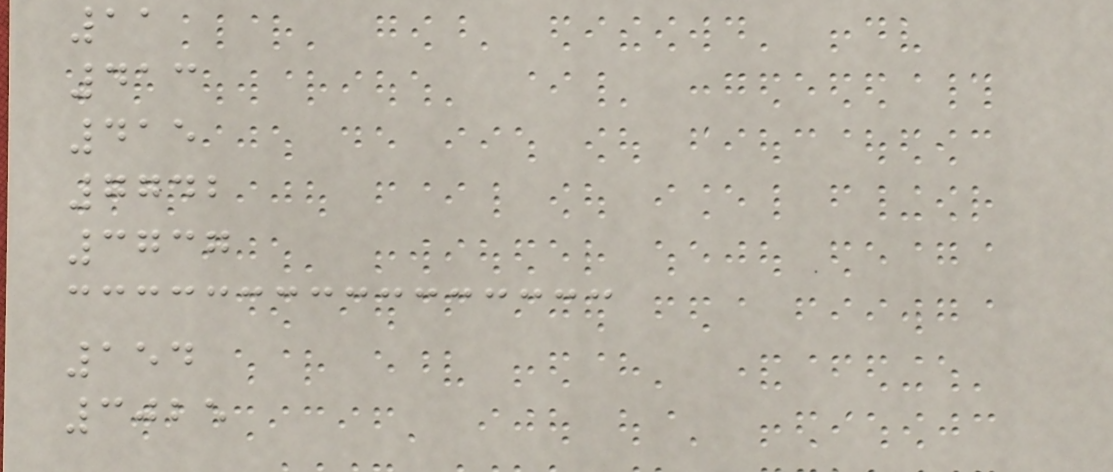11
413
415
7742
3737
154
3025
